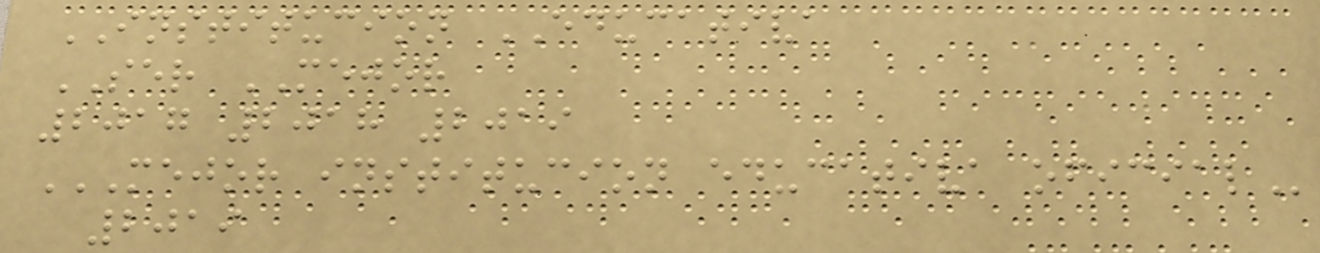INSTITUCION EDUCATIVA
SER MEJOR
2017 2018 2019
MEJOR INSTITUCION EDUCATIVA OFICIAL
2019
